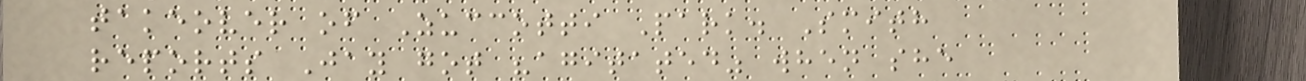takeover of Zuccotti Park. Smith
reports Jay got "agitated" when she
